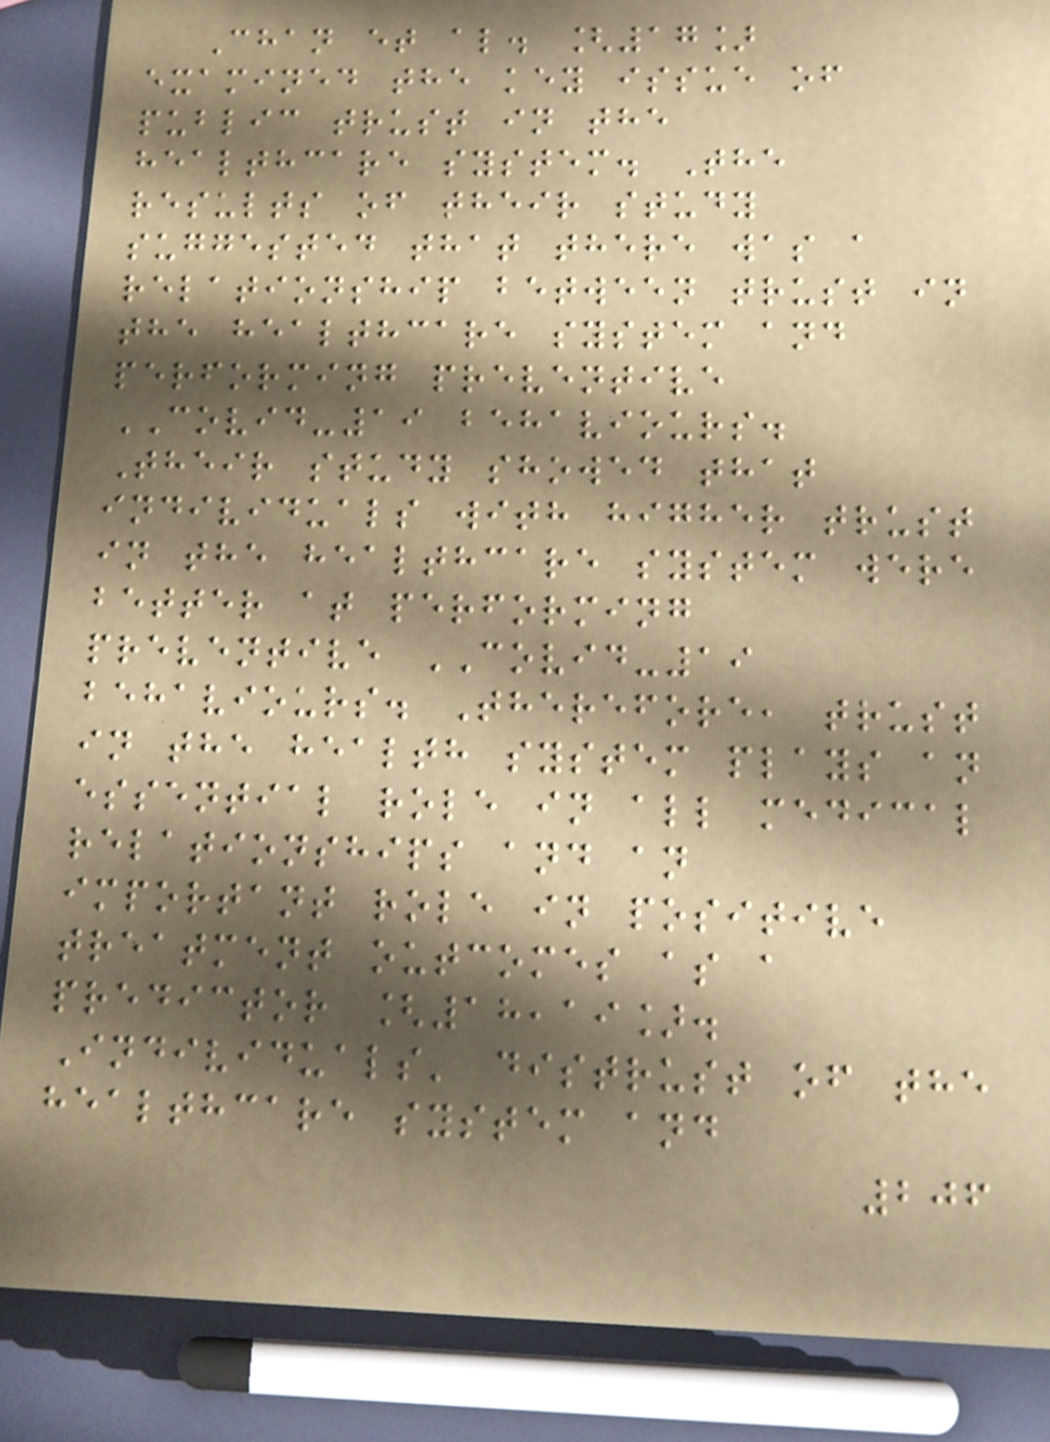Chan et al. [17]
examined the key issue of
public trust in the
healthcare system. The
results of their study
suggested that there was a
relationship between trust in
the healthcare system and
performing preventive
COVID-19 behaviours.
Their study showed that
individuals with higher trust
in the healthcare system were
better at performing
preventive COVID-19
behaviours. Therefore, trust
in the health system plays an
essential role in all medical
relationships and an
important role in positive
treatment outcomes as a
predictor [18,19].
Individuals' distrust of the
healthcare system and
206
